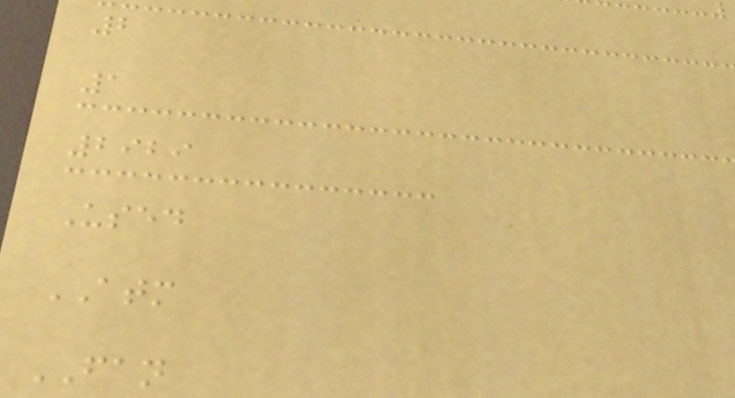2
1
2929
Used
ATM
FAN
